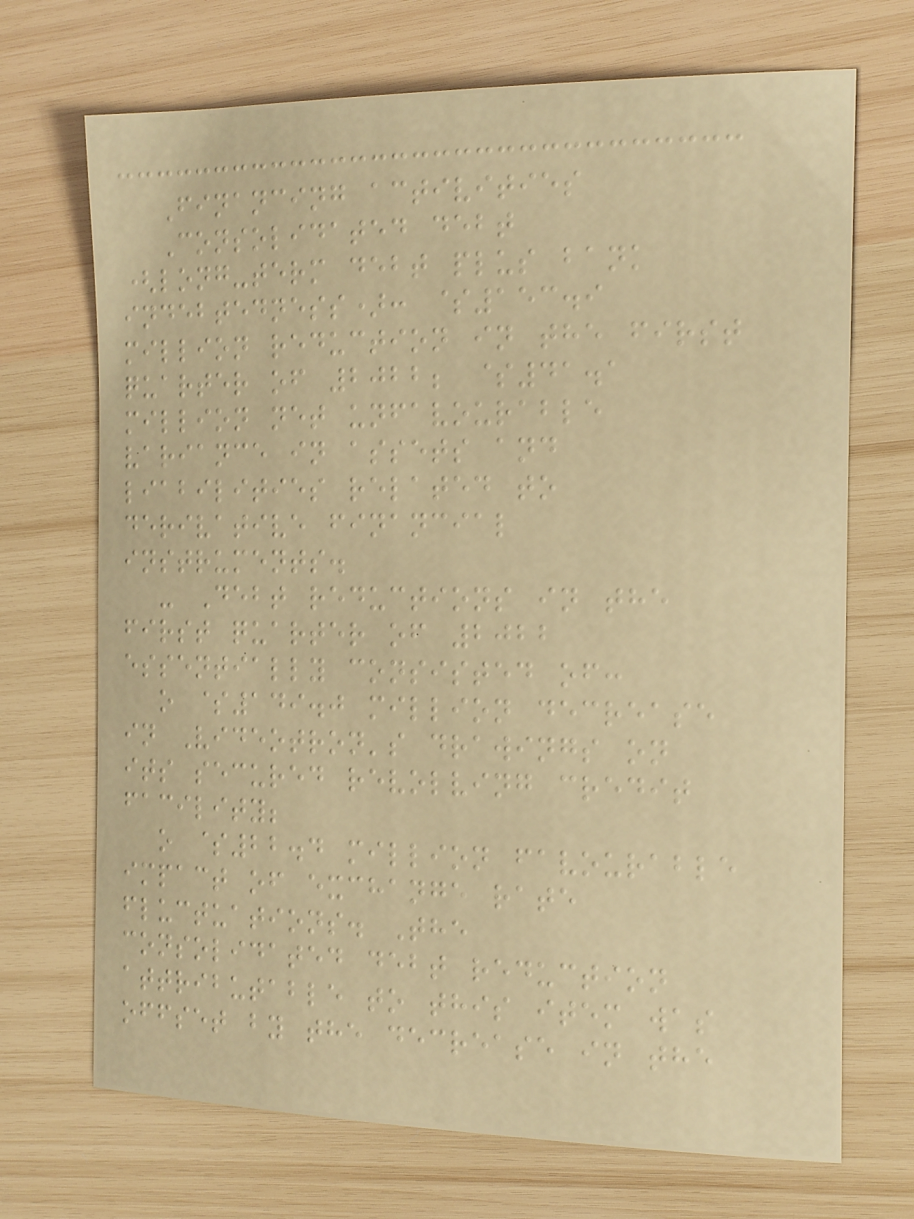Financing activities
Consolidated debt
(long-term debt plus bank
indebtedness): $153.9
million reduction in the first
quarter of 2022; $41.1
million net unfavourable
variance in assets and
liabilities related to
derivative financial
instruments.
- Debt reductions in the
first quarter of 2022
essentially consisted of:
o $149.0 million decrease
in Videotron's drawings on
its secured revolving credit
facility;
o $22.4 million favourable
impact of exchange rate
fluctuations. The
consolidated debt reduction
attributable to this item was
offset by the decrease in the
